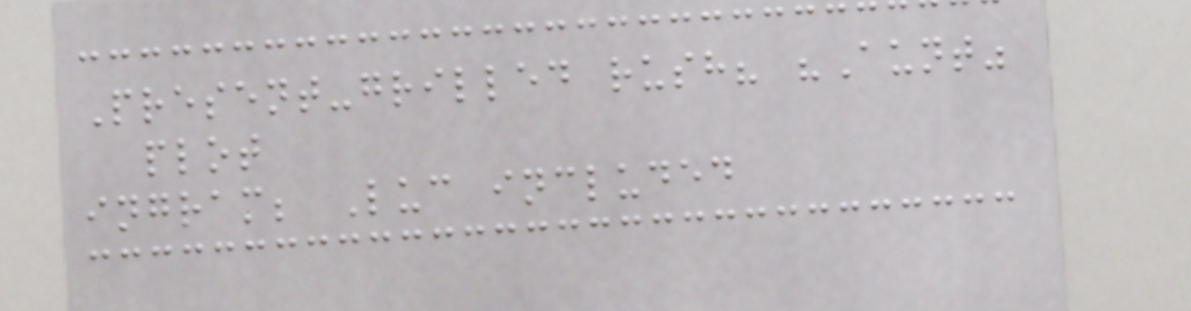Present-grilled rush? "Aunt"
plot
ingram; Luc included
